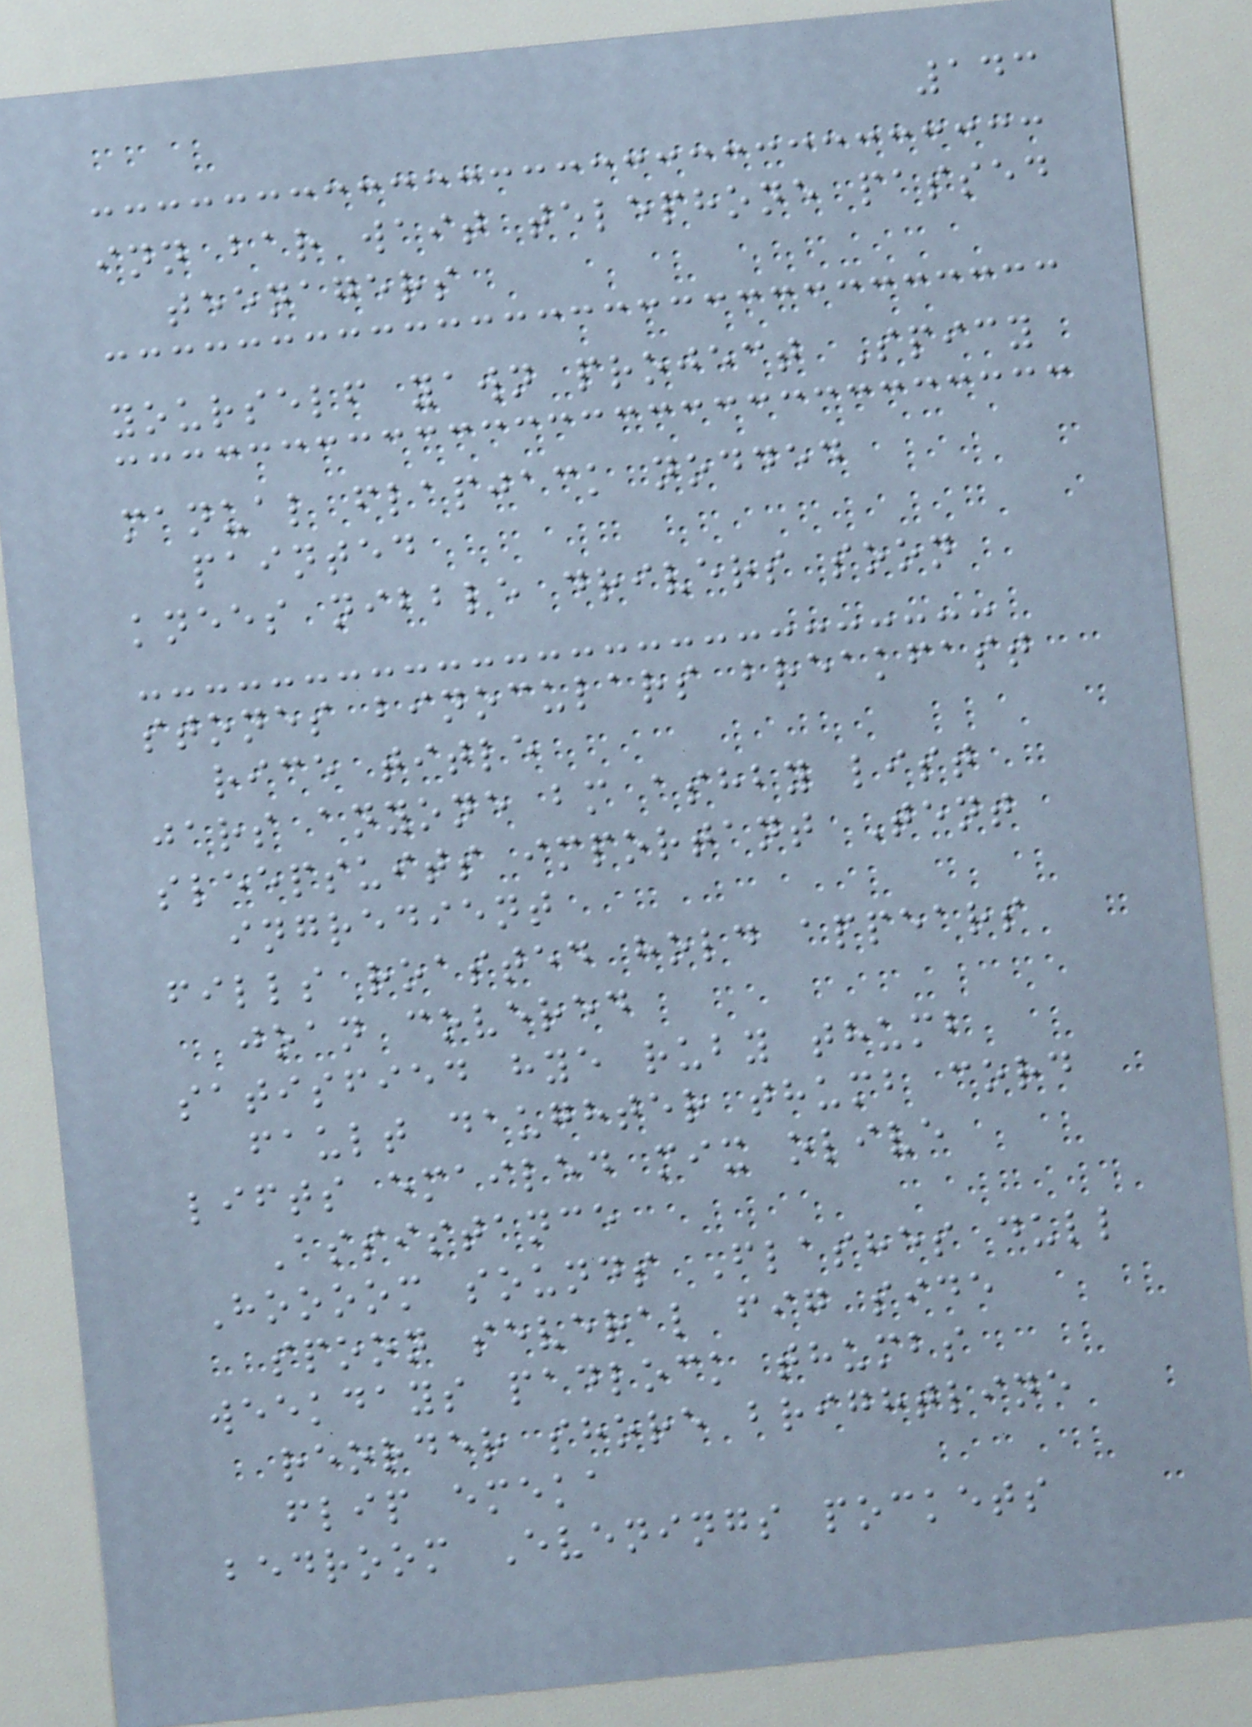143
inn bar wait telephone passed
teenagers
yourself yawn project Spicy
manual flapjack nodded
painted
knees nibble drivers soon
stones binoculars breakfast
rice title
jars anyone bm ashby list
sleepsuits important Tent
ingredient
fills roasted hold appears
joan covered
satisfied hye ruby thumb
fault daughter thumb cord
lifts emailed mix olive
Assistance
Hoooom sounds Flashes dull
spoon several fig side
weekdays padlock thumbs
reorder shore brightline
flip emeka
bedroom Evenings pockets
